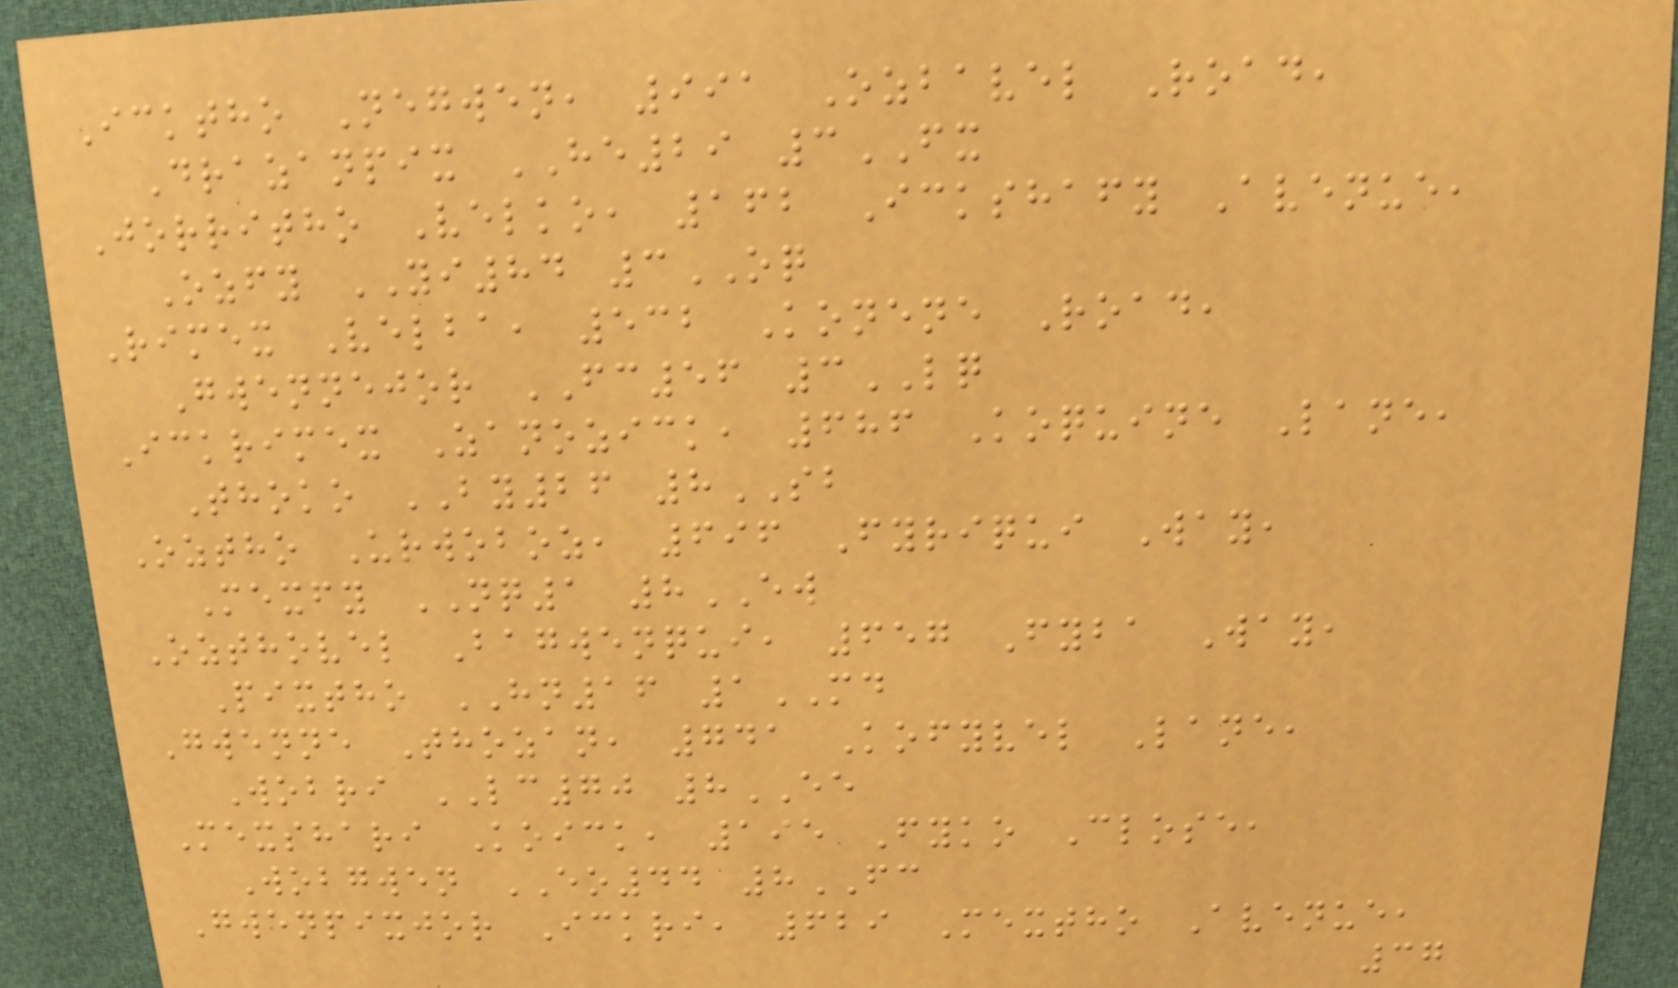Icktho Negwen, 991 Ozbavel Road,
Drazanpix HE29 3FX
Jorritho Velko, 162 Ickshafy Avenue,
Ozfy YI84 3OQ
Rimex Velba, 532 Konene Road,
Gwennejor FC56 3LQ
Ickrimex Zanozick, 686 Koquine Lane,
Thoko BY26 8SB
Oztho Urwoboz, 696 Fyriqui Way,
Mexfy NQ1 8EW
Ozthovel Bagwenqui, 657 Fyba Way,
Pixtho HN16 1MD
Gwenne Thozan, 741 Kofyvel Lane,
Wobri LC70 8EE
Mexshari Koick, 195 Fyko Close,
Wobgwen EO44 8FC
Gwenpixjor Ickri, 629 Mextho Avenue,
37
